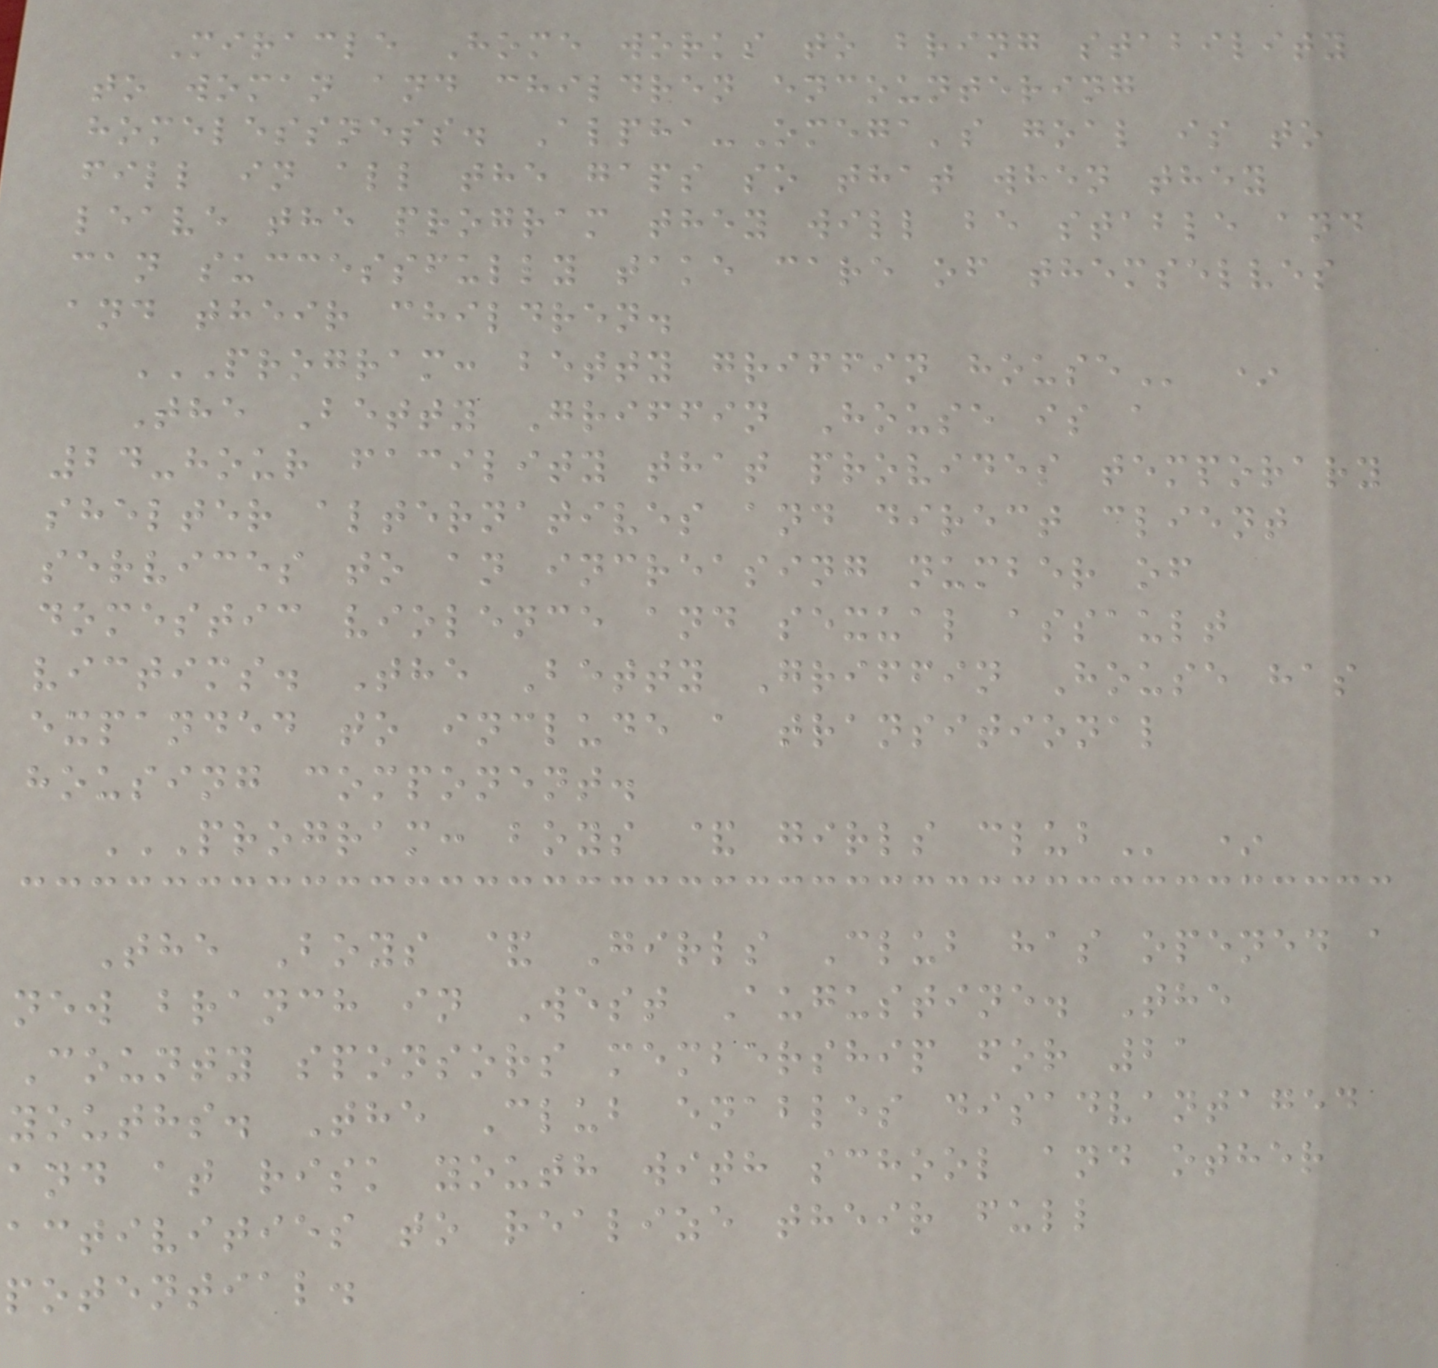Miracle Home works to bring stability
to woman and children encountering
homelessness. Alpha-Omega's goal is to
fill in all the gaps so that when they
leave the program they will be stable and
can successfully take care of themselves
and their children.
PROGRAM: BETTY GRIFFIN HOUSE *
The Betty Griffin House is a
24-hour facility that provides temporary
shelter alternatives and direct client
services to an increasing number of
domestic violence and sexual assault
victims. The Betty Griffin House has
expanded to include a transitional
housing component.
PROGRAM: BOYS & GIRLS CLUB *
The Boys & Girls Club has opened a
new branch in West Augustine. The
County sponsors membership for 21
youths. The Club enables disadvantaged
and at risk youth with school and other
activities to realize their full
potential.
